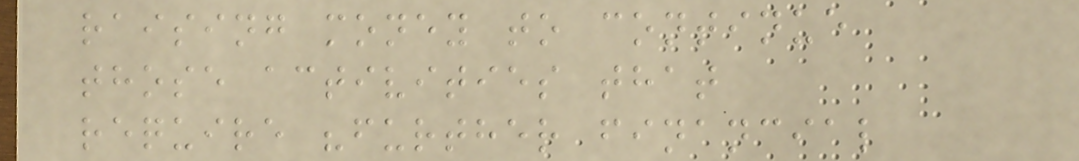raising money to continue
those activities that
require "further financial
